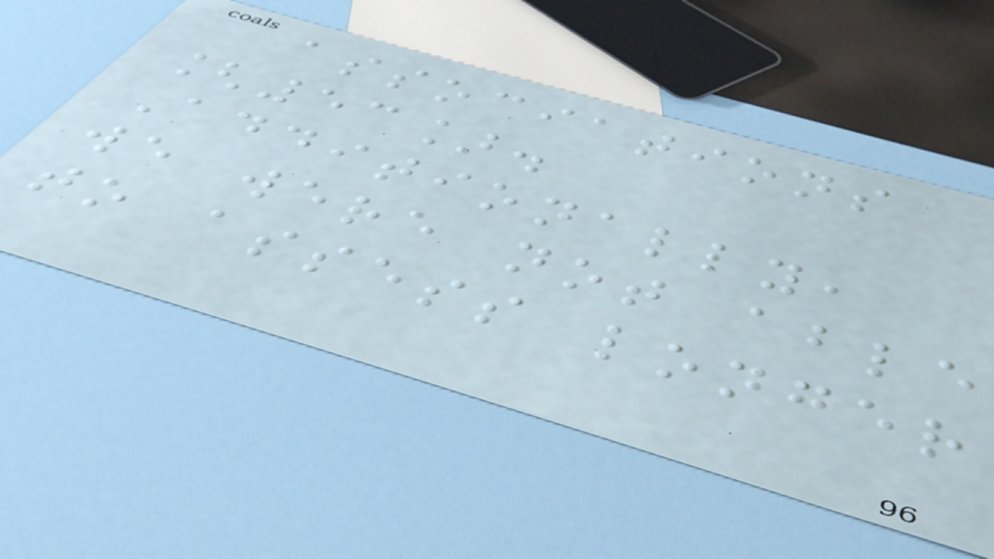associations
[53].
Additionally,
we were not able
to assess longer
